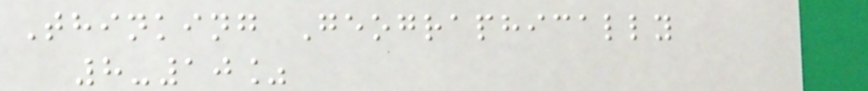Thinking Geographically
8-10%
